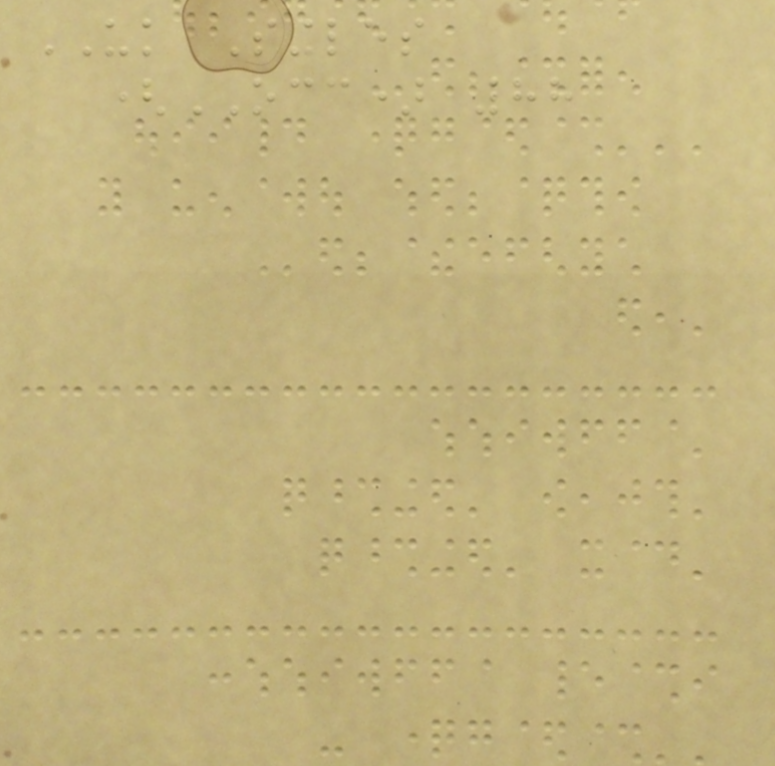UK Singles
(OCC) 88
